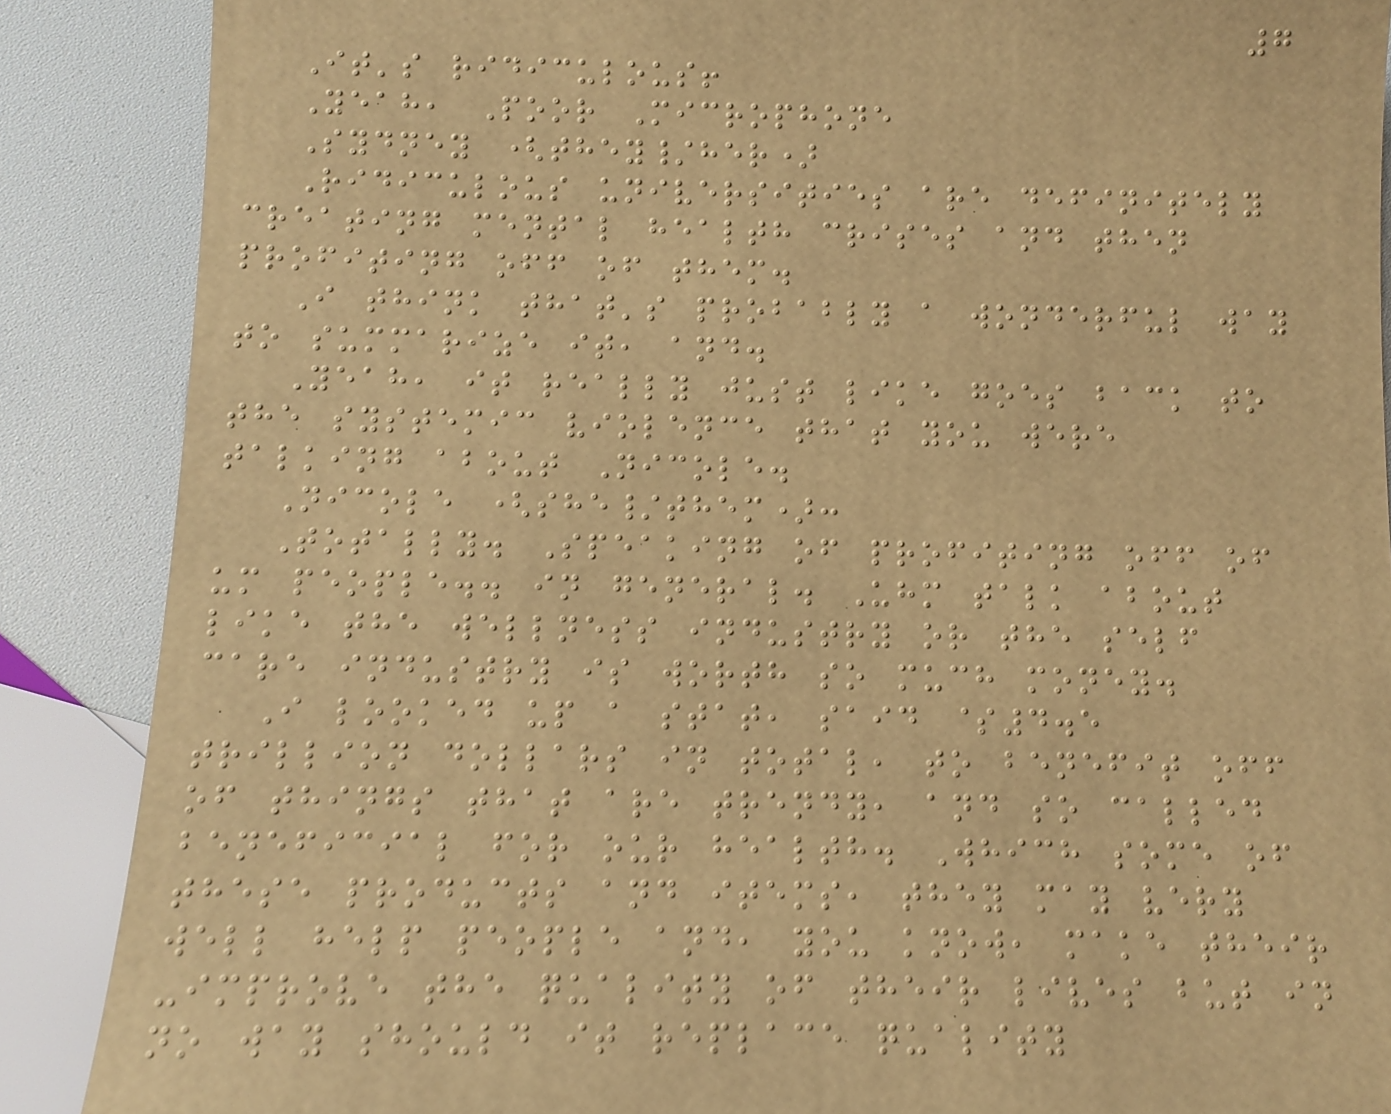7
It's ridiculous!
Yeah, Poor Microphone
Sydney (they/her)
Ridiculous universities are definitely
creating mental health crises and then
profiting off of them.
I think that's probably a wonderful way
to summarize it, and.
Yeah, it really just like goes back to
the systemic violence that you were
talking about Nicole.
Nicole (she/them):
Totally. Speaking of profiting off of
um people.. in general. Uhm talk about
like the wellness industry or the self
care industry is worth so much money.
I looked up a stat, said $4.5
trillion dollars in total, to benefit off
of things that are trendy, and so called
beneficial for our health. Which some of
these products and items, they may very
well help people and, you know, make their
-improve the quality of their lives but in
no way should it replace quality
